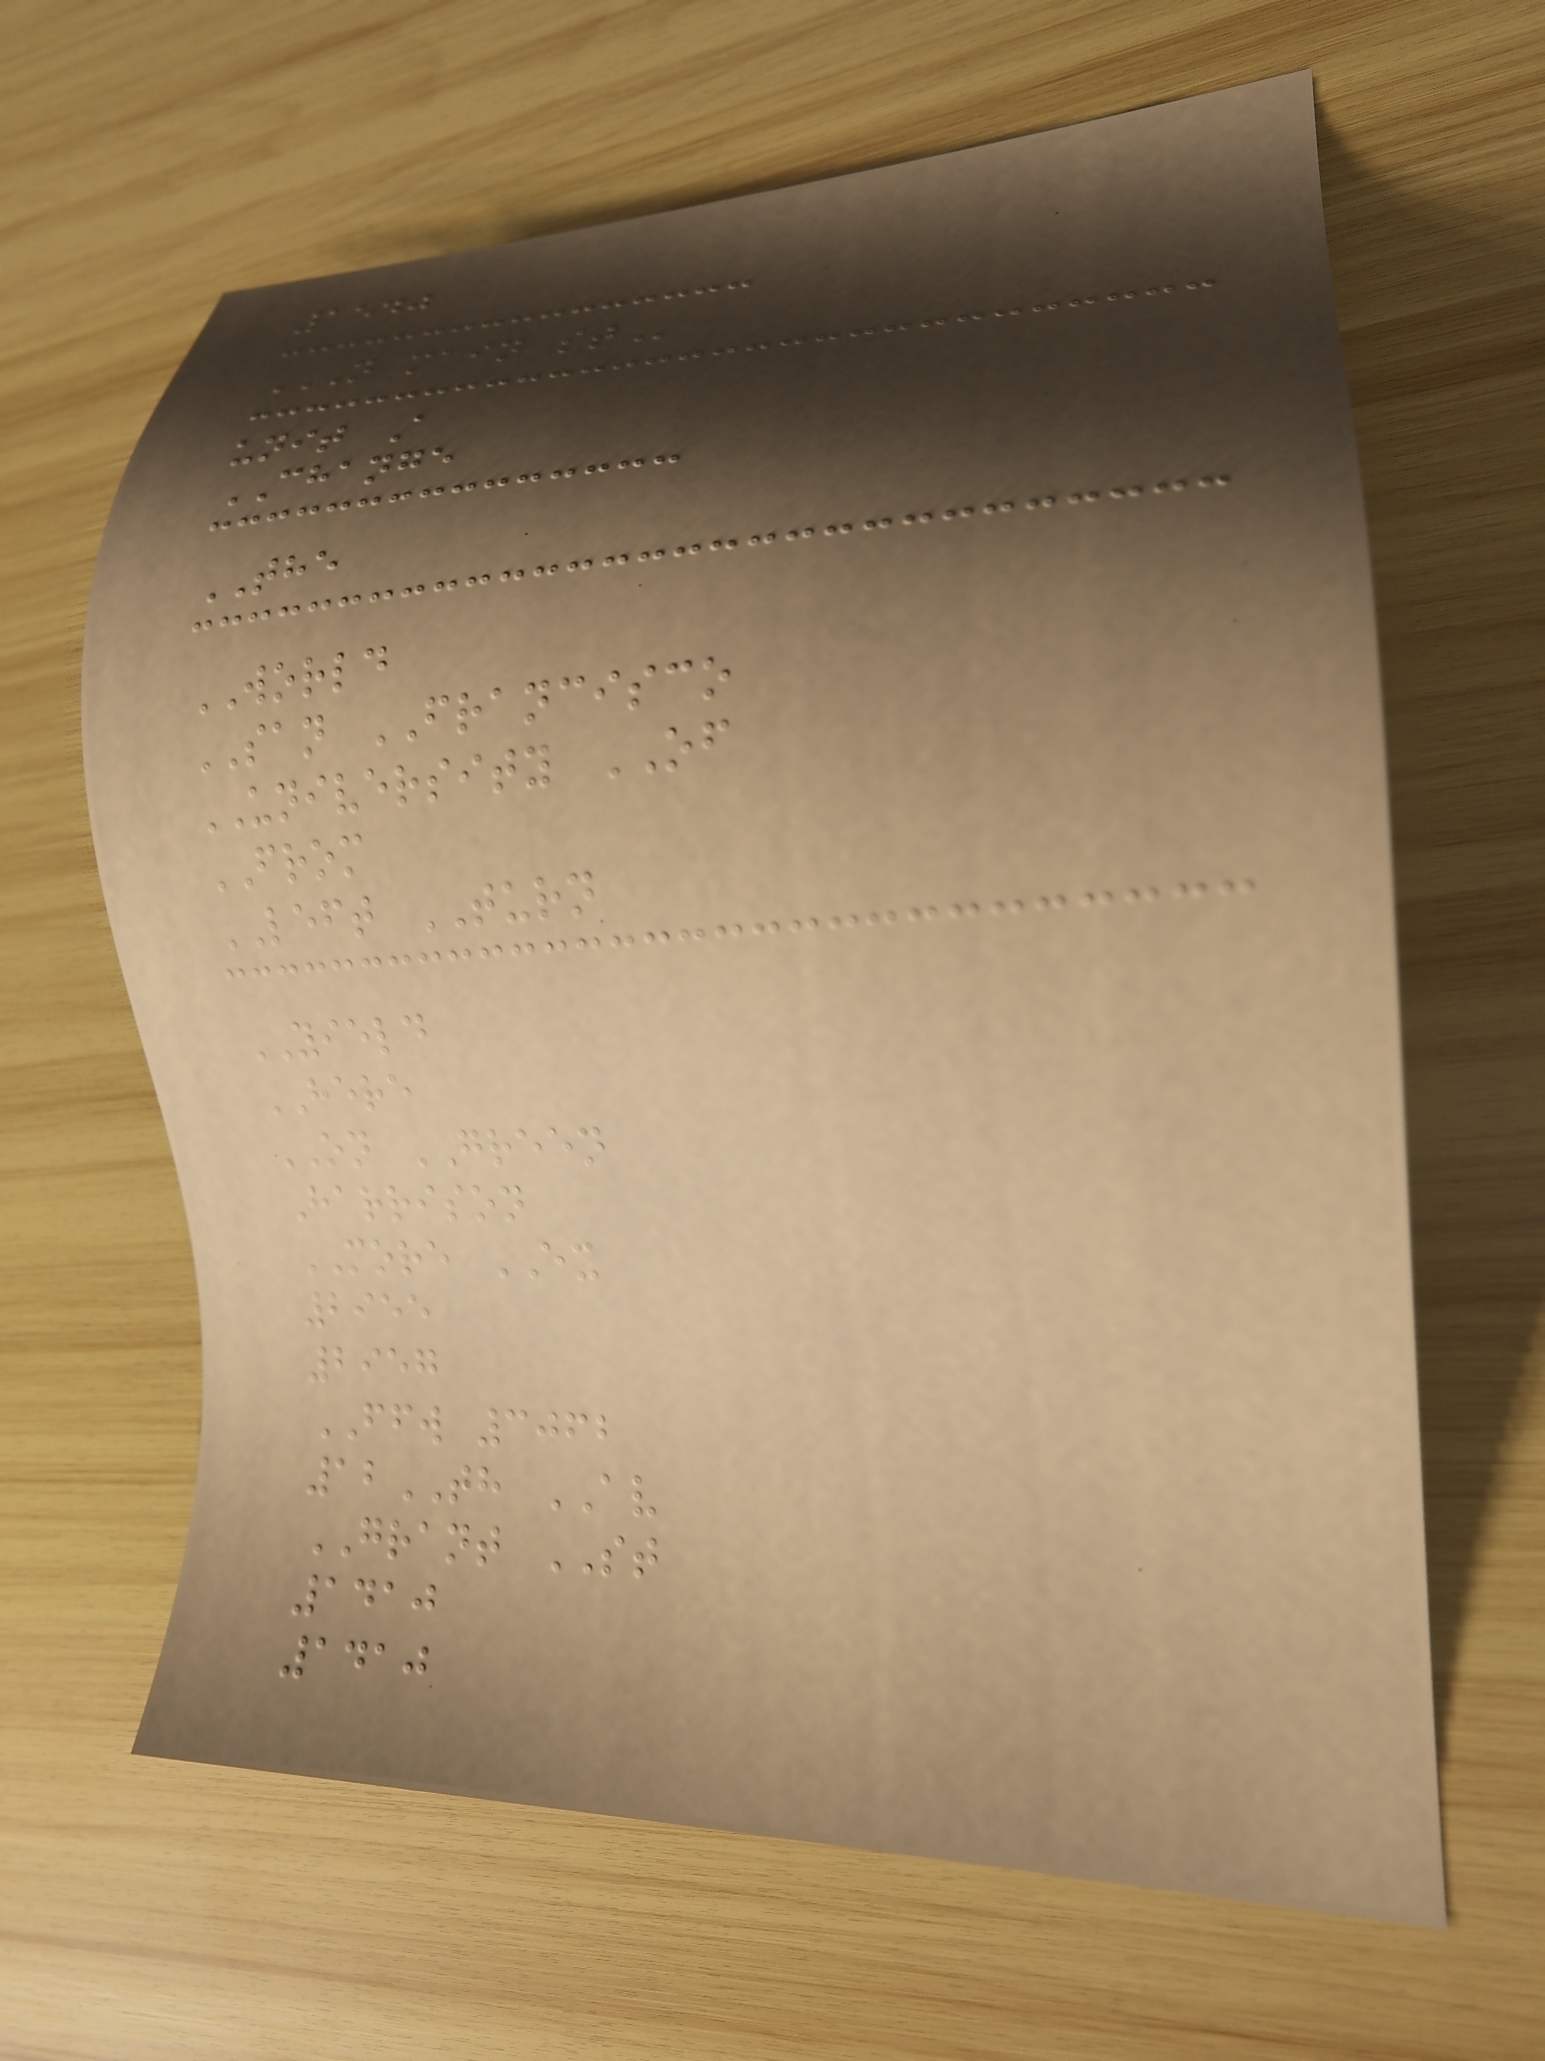1540
N MAIN ST
unit A
CHANGE
THE
WORLD
SAN FRANCISCO
UNIVERSITY OF
FROM
LEFT TURN
YIELD
HERE
ON GREEN
Harrison
MORE EX
2955
2957
FFW 3062
12TH AV
GRANT ST
1410
1410
